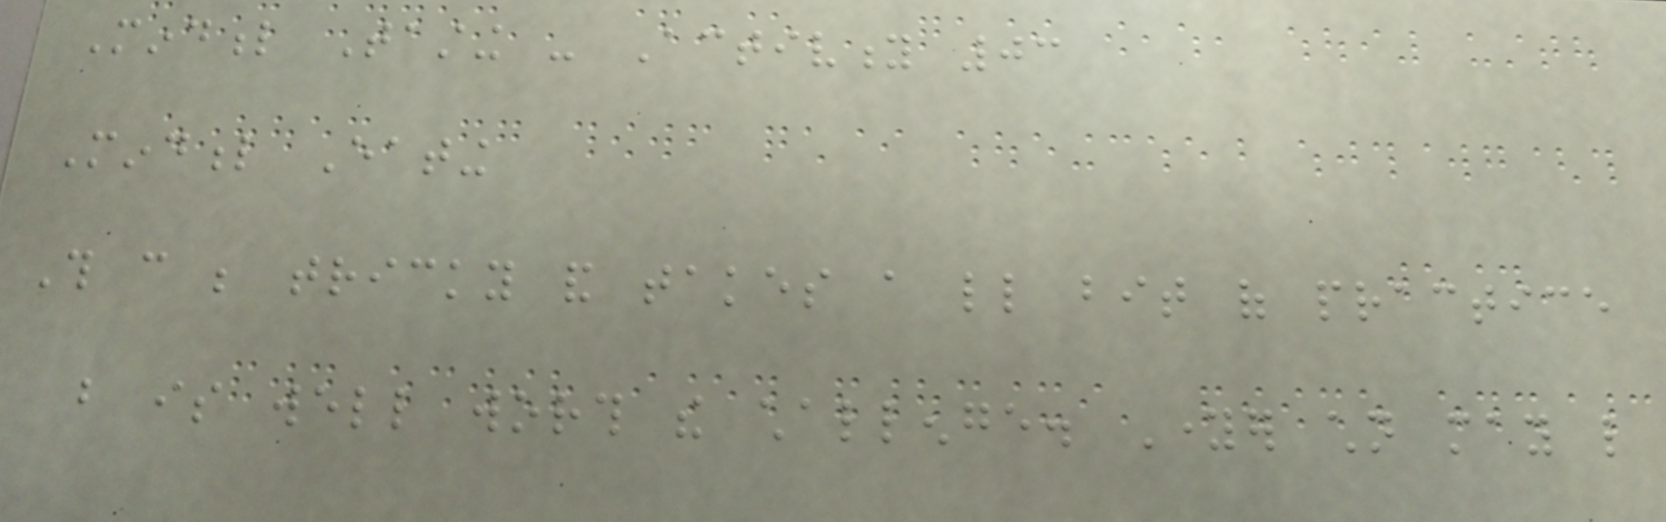Mindful Tasting - Activity 03
Mindful Eating
This can be tricky and takes a little bit of practice
but is well worth the challenge. Younger children may like
